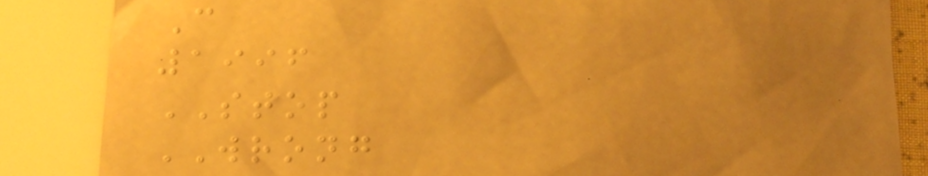C
1996
STOP
WRONG
